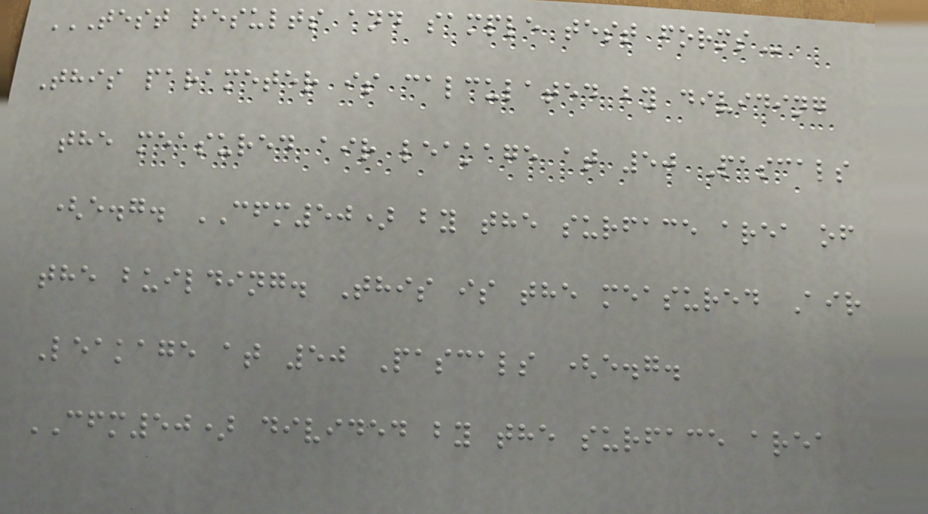TEST RESULTS AND SAMPLE TEST FORMS
This parameter is calculated by dividing
the measured air leakage at 50 Pascals
(e.g. CFM50) by the surface area of
the building. This is the measured Air
Leakage at 50 Pascals (e.g.
CFM50) divided by the surface area
